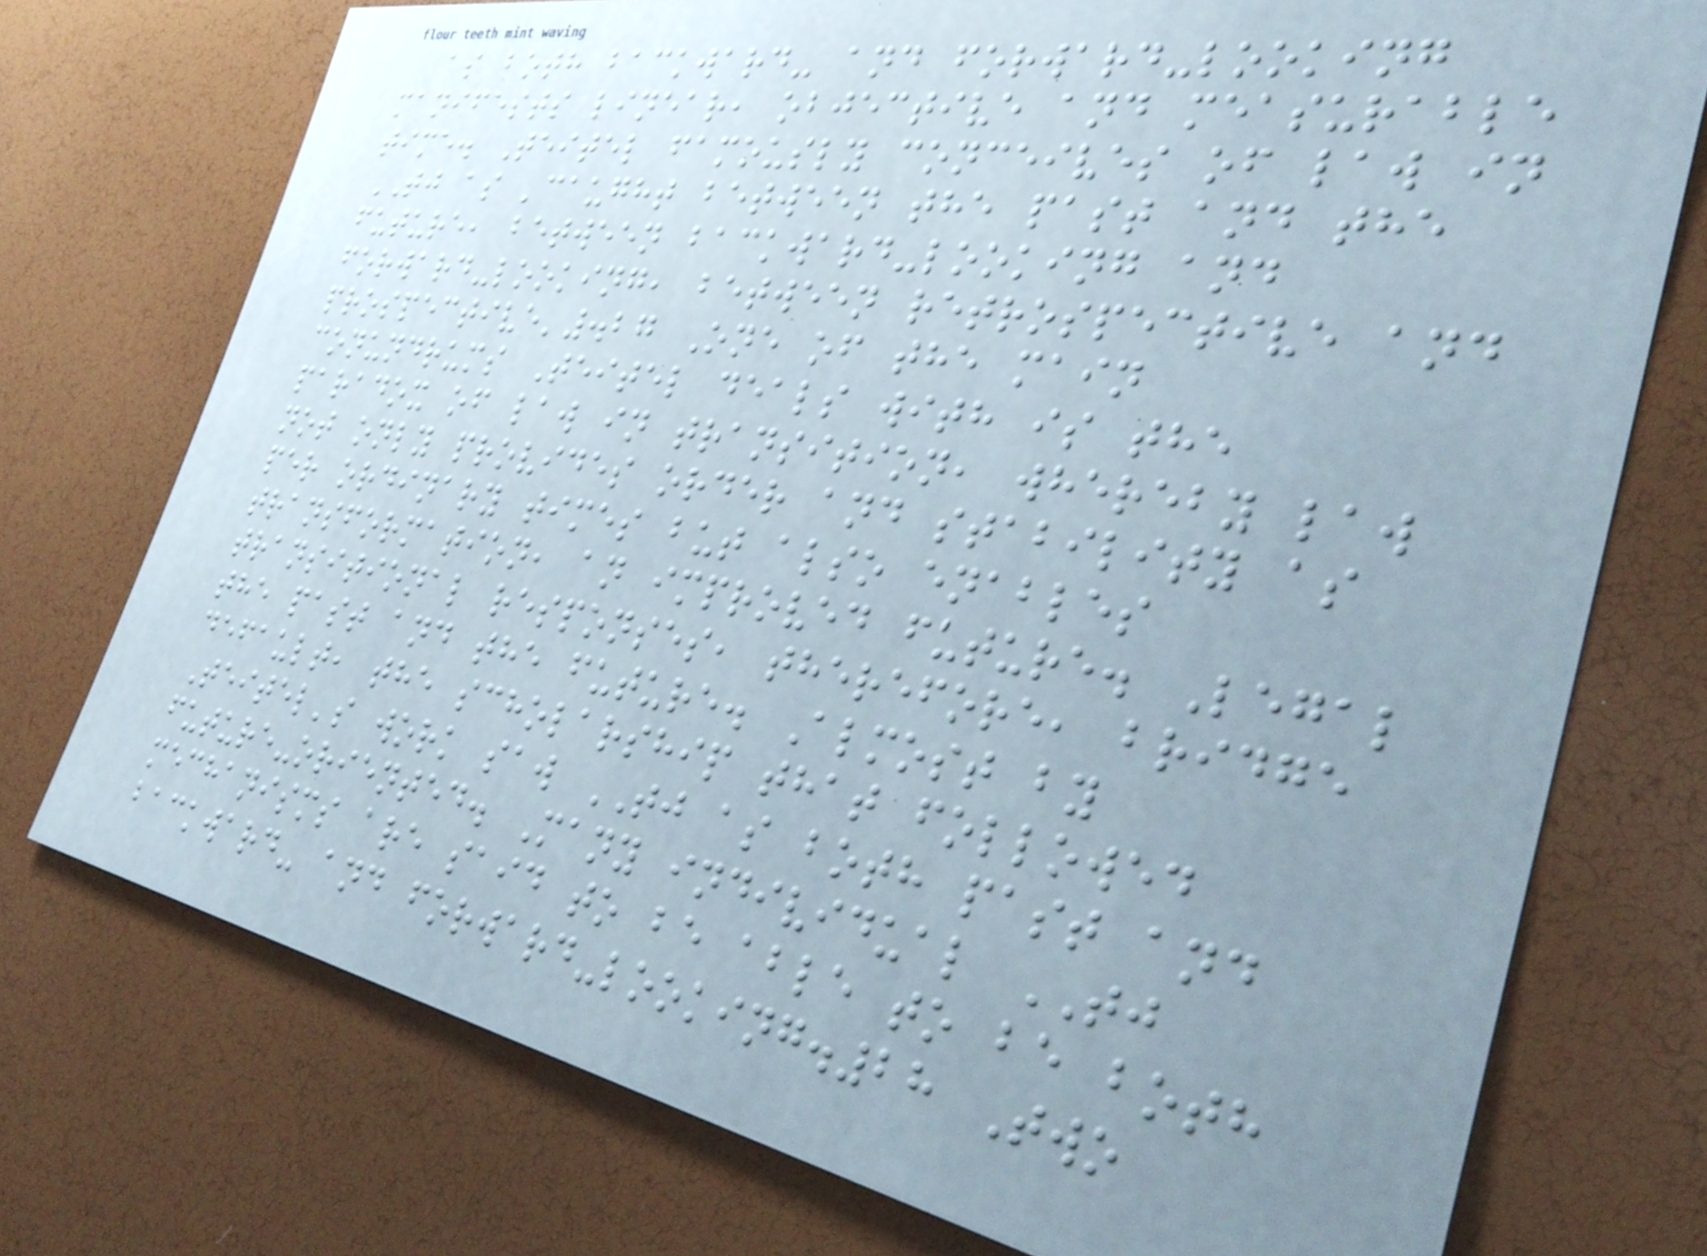as both backward- and forward-looking
manifests linear, objective and measurable
time. Teitel famously conceives of law in
TJ as 'caught between the past and the
future, between backward-looking and
forward-looking, between retrospective and
prospective'.27 One of the main
conundrums Teitel deals with is the
paradox of law in transition, whereby law
not only provides order and stability as
per ordinary times but also enables
transformation, an improved future. Legal
transitional responses, therefore, bridge
the past and the future. Almost by
default, the scholarship that followed
Teitel's work saw TJ as both past and
future-oriented. Many individual TJ
mechanisms are said to be able to be both
backward- and forward-looking.28 Two
